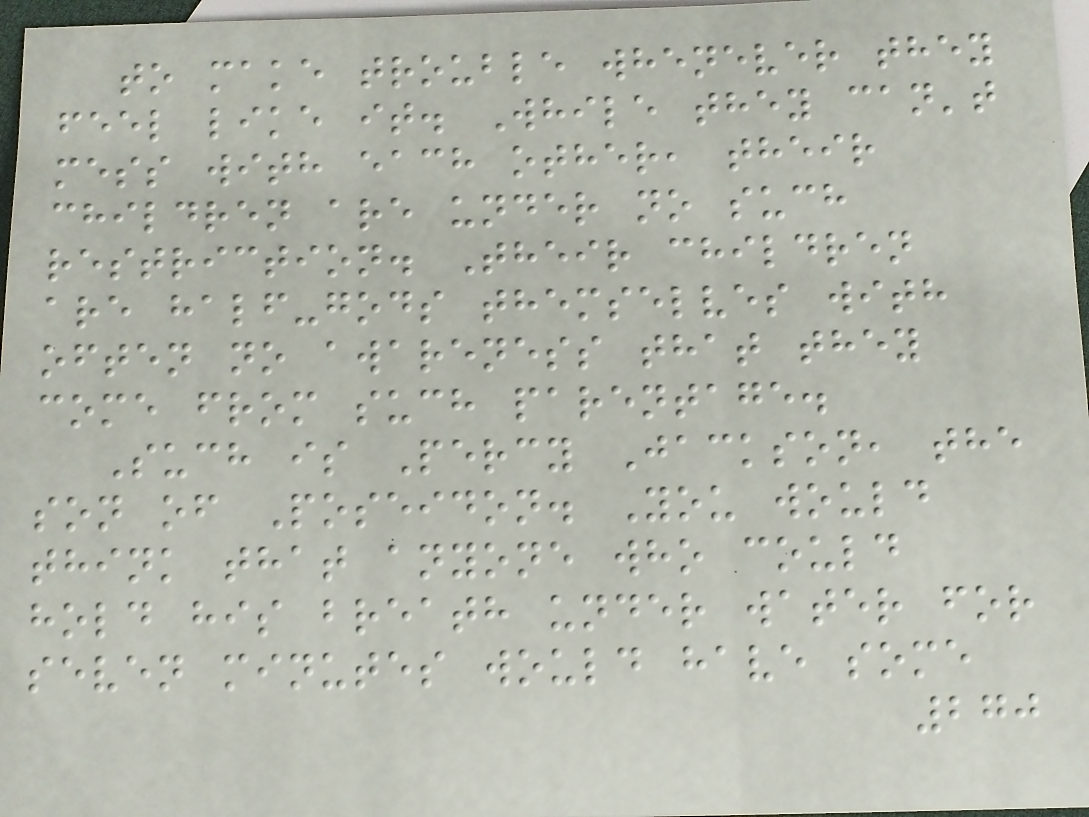to make trouble whenever they
feel like it. While they can't
mess with each other, their
children are under no such
restriction. Their children
are half-gods themselves with
often no awareness that they
come from such parentage.
Such is Percy Jackson, the
son of Poseidon. You would
think that anyone who could
hold his breath under water for
seven minutes would have some
270
